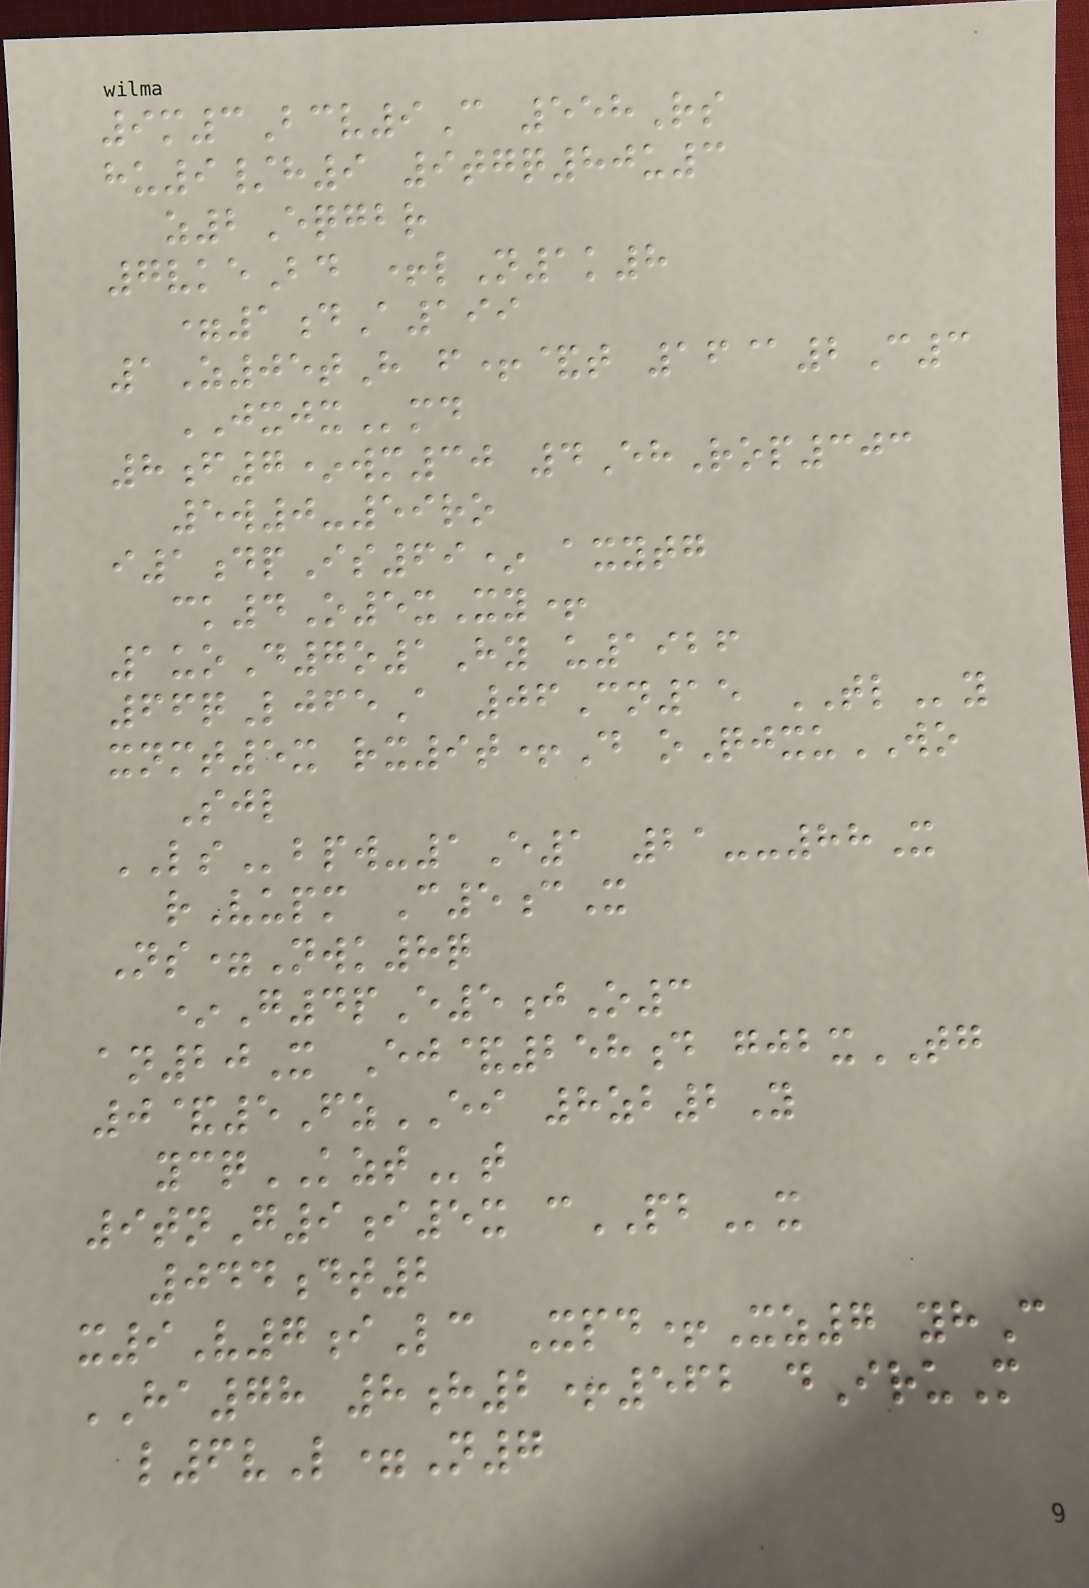9m3Bcv9C 558Rs
hu9/h9 9tgq80u3
z2Eqgbr
7vkeBd +lN1k8
=1dA199
1Z05tH f+&t 16@2C3
JXJXmd
8f7*wm30 4EhRop303
5w0-59ro
i1dpIs69* axytg
ck4O5xXy+
1uoD7o1Hy u1926
66qLjfeA 06Cn15 TLy
xnmt5x rx9t+D oQjxuWO
Sjl
LSbpw-1E1 21--88X
rVupm C5cX
Ns=Nwk8q
*G4pE5jO3
an20X Ej&258d gjbxTG
0&5FzEI 8zb2Y
ycqKZTt
9tnG9i5x cPBx
044dt2
x9V7iLc Xpd+Xz7 yhC
HA78 8h2+562 dIruM
l6vL=N7
